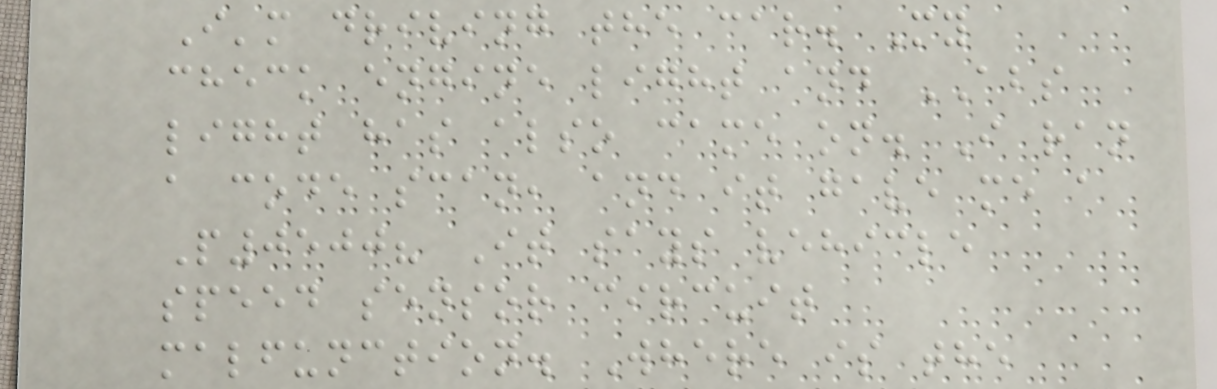I'm driving the car. My
check engine light and ABS
light has also came on. I ran
a code scan, and it gave me a
P0500? It says vehicle
speed sensor circuit
malfunction. Where is the
